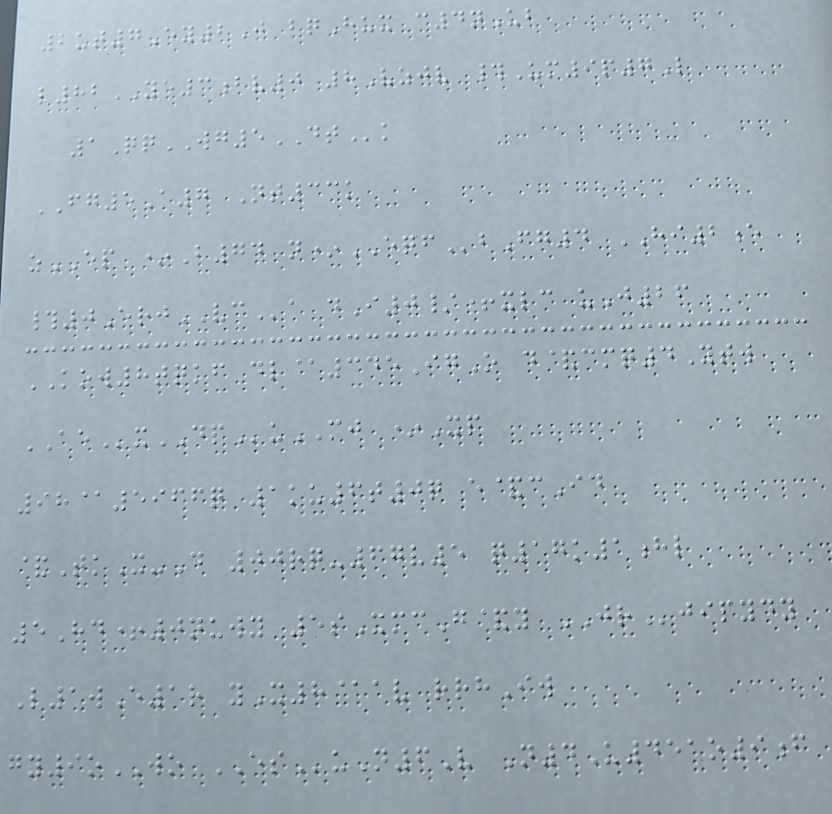2ut7Ey2J bqHux c4nUb
l82YE3bv0 8Vzjv #Um9p7L
1QqWG5DTk
FG5A7 Nt33k
zEP *B74 n*EQFbFg4 HI2e
#0ErjVCa dI0/+xlc uJ26
KOW8tqkf dl@345IgO d&cmq4Ytw
AExDPuMJ *Xp
98@5966q 1ku6t0q e&cId
&TkX-D 00rq-67v5 q17k1hl
5Hd+0nuwy 5sXmcG&y JRjipydy
L1wE1r yX8@av rrhIw
gy9oWO ESuN6V N4U451o9f
